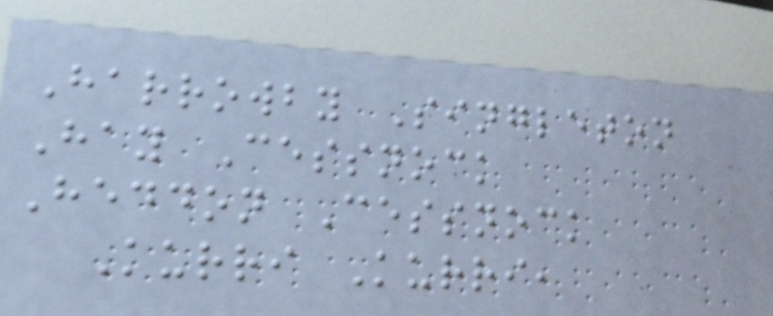Harrowby Singleton
Hay Cessnock
Heddon Cessnock
Kurri Kurri,
